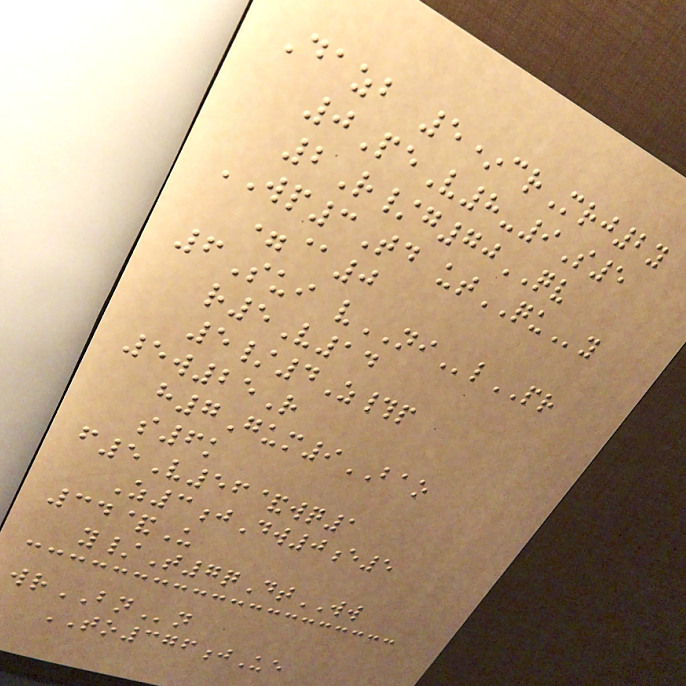Dazb 5*crMrj2y
0PeV8-9S5
2R/g70QV
WP3Td utQUy
=@0
6Sui vNIlPR
r5V14
5/4Z#p
5w25R
h7Gum9BAO
s6k
f5V56&wq1
Z3jDw0e5
34&U
y/T7qDtWW
wrBNn
TO376jUe
